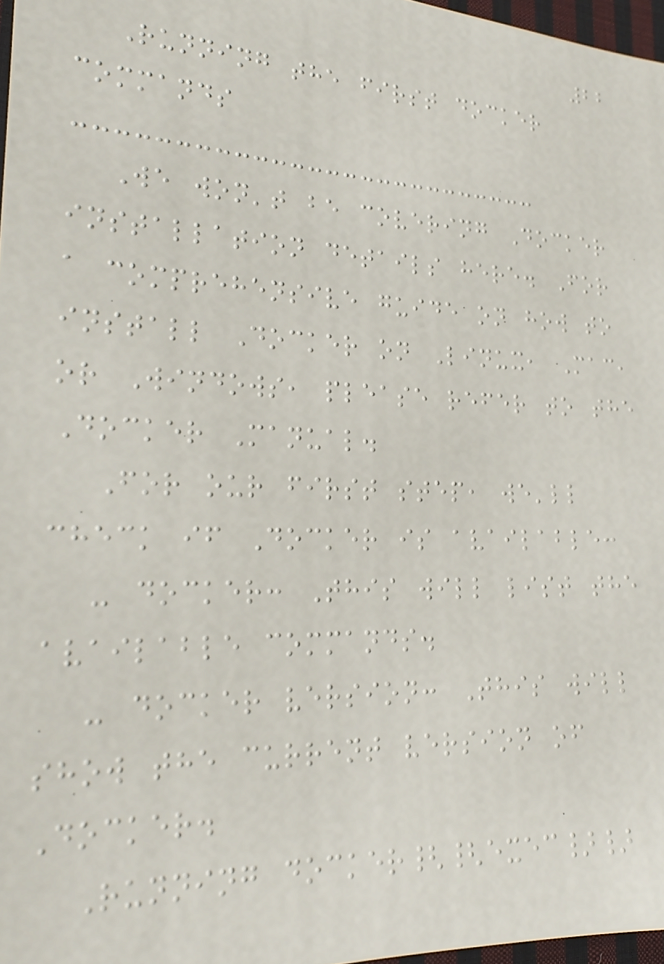22
Running the first docker
commands
We won't be covering Docker
installation details here. For
a comprehensive guide on how to
install Docker on Linux, Mac,
or Windows, please refer to the
Docker Manual.
For our first step, we'll
check if Docker is available:
- docker: This will list the
available commands.
- docker version: This will
show the current version of
Docker.
Running docker{{exec}}
